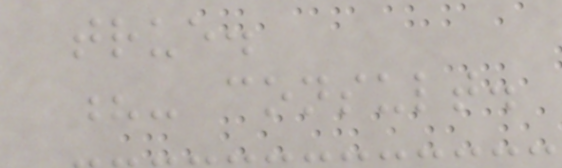true.
?- consult.
